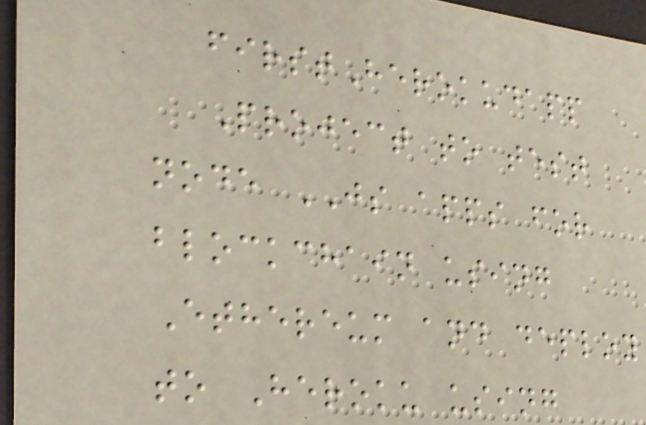firstHerokudapp
Project to test
node JS apps for
blockchain using
Ethereum and deploy
to Heroku using
